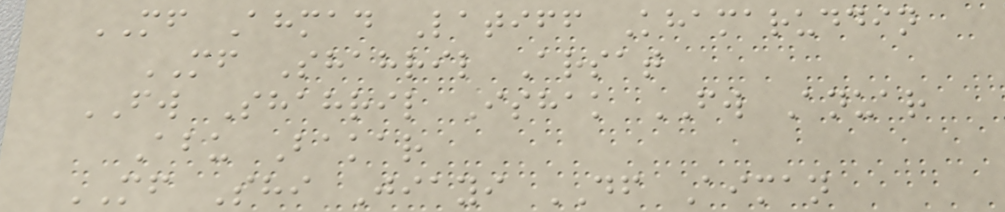MF Ahmad Latiff Khamaruddin
MF Shahril Arsat
FW Shahril Ishak FW Anuar
Abu Bakar
MF Shi Jiayi DF Aiman
